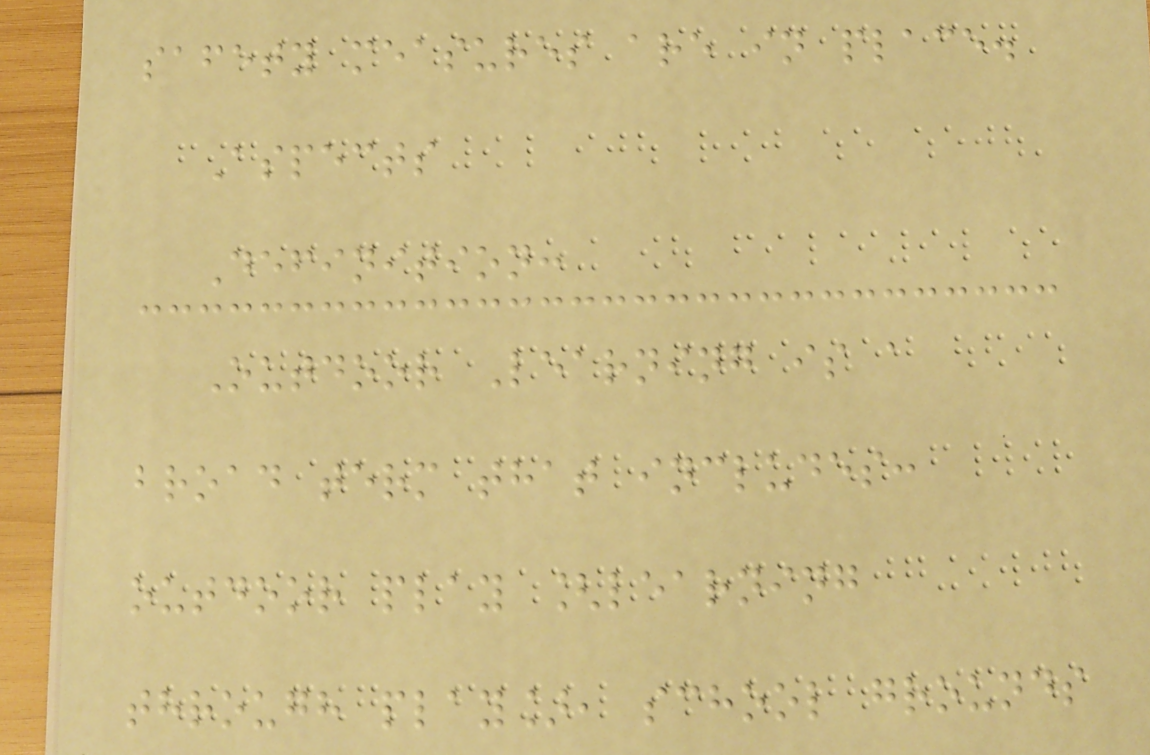safety measures are in place.
Aspects
Definition:
Outdoor Learning is a
broad term that includes:
outdoor play [learning
through play], school grounds
